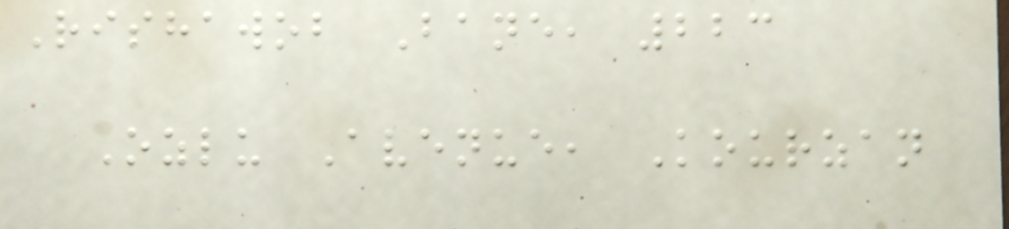Rishawob Bane, 223
Ozlu Avenue, Kourzan
